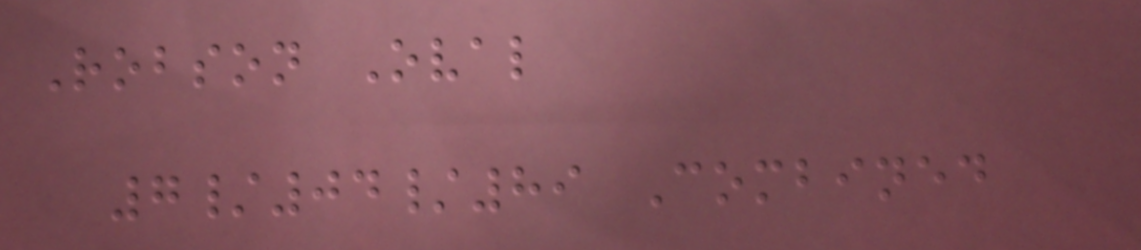Robson Oval
7/04/89 Combined
